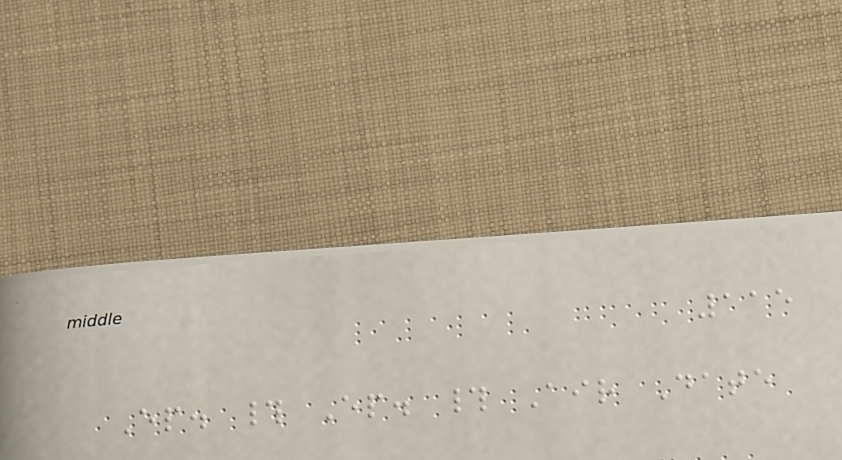115
Ep. # Ep. # Air Date
